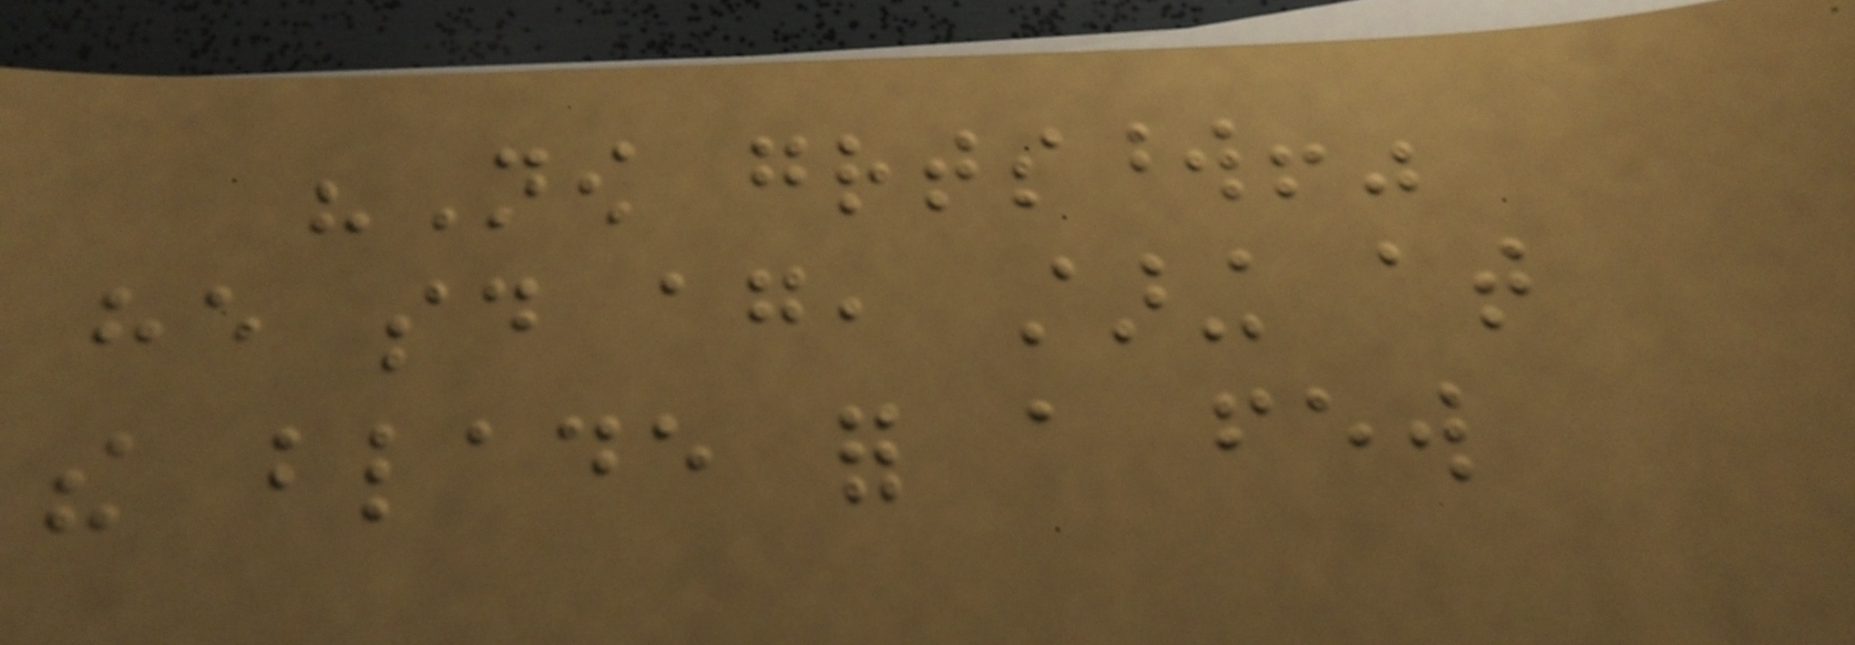"Now greatsword!"
he said again, staring at
the blade for a few
